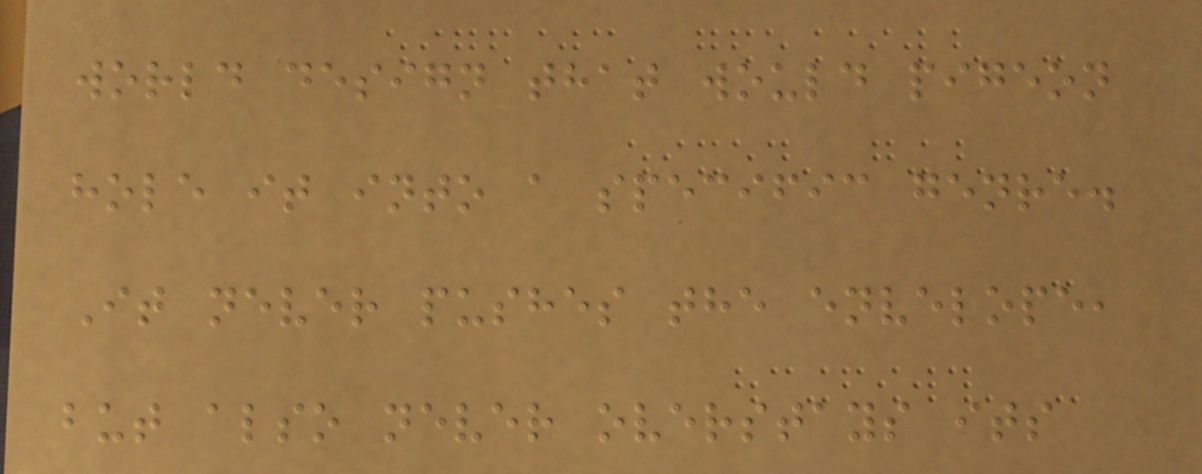world design that would pigeon
hole it into a specific genre.
It never pushes the envelope,
but also never overstays its
